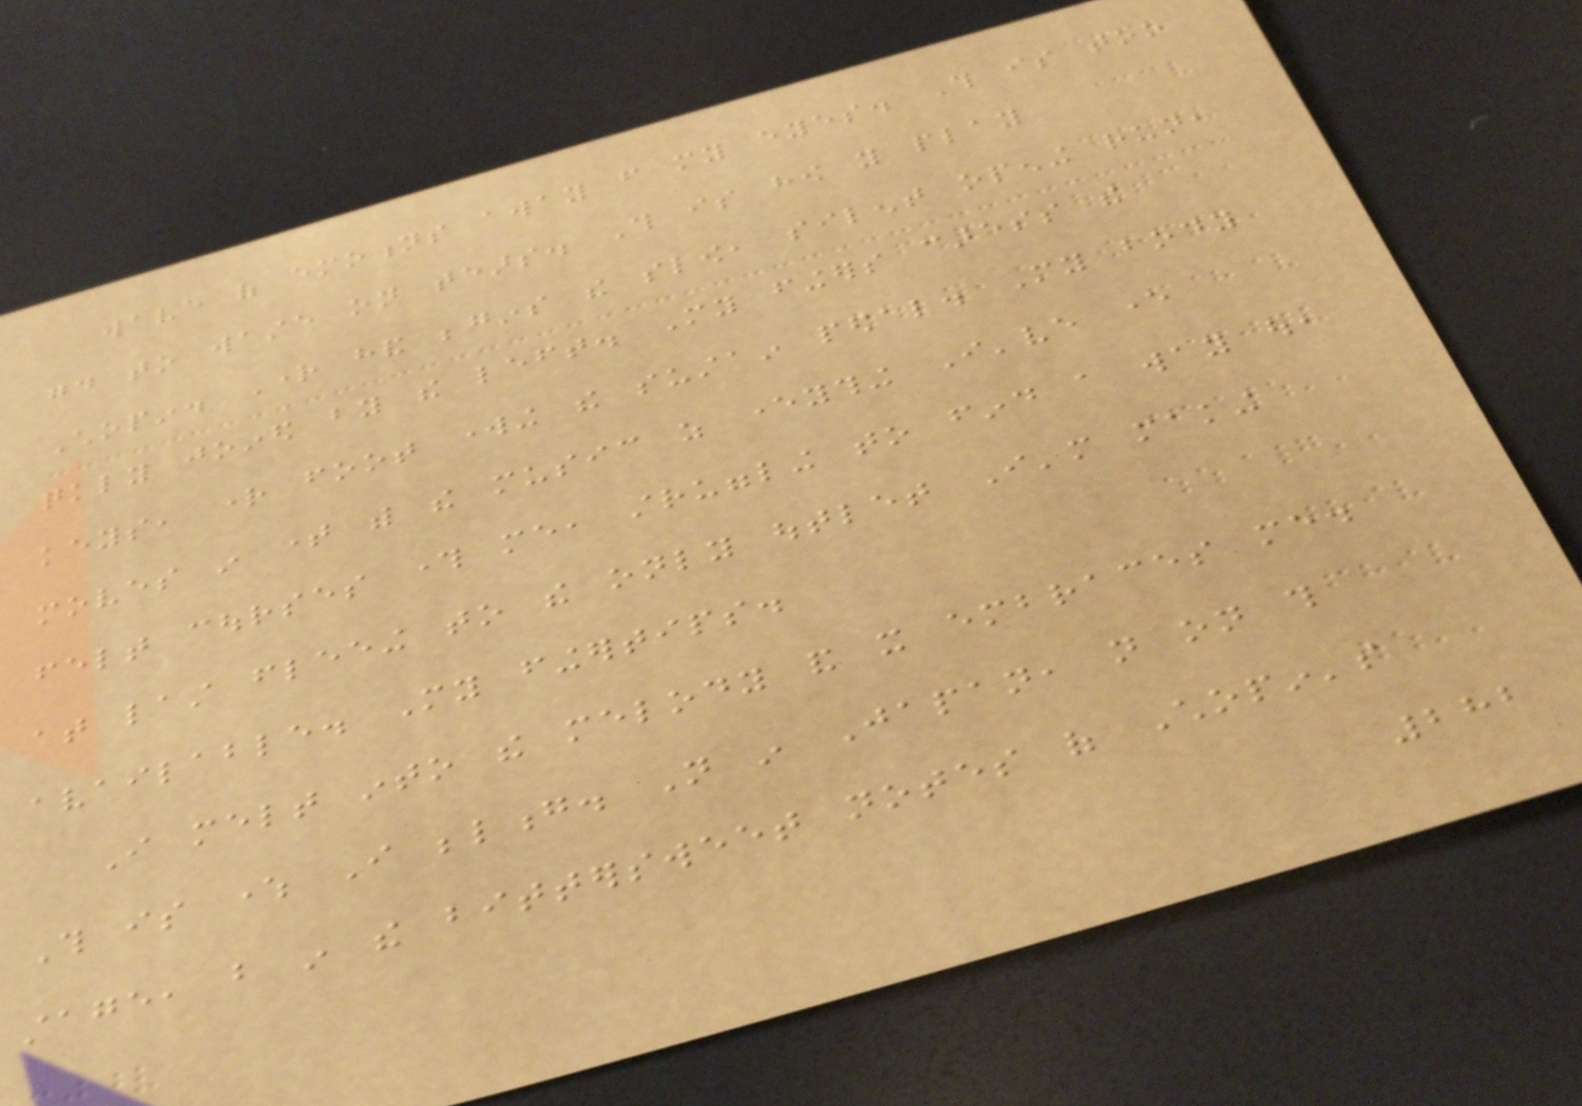wave of emotions away from my eyes. This is too
good to waste on tears. This is how you play
Chopin. Right hand begins the slow, silent opening run,
quickly joined by the left. My fingers caress the
keys, right foot working the sustain pedal. My body
moves in time with the music as everything I've ever
felt courses through me, struggling to find a way out,
at last fleeing to the only outlet I'm making
available. My fingertips.
I melt into the melody and it embraces me.
This is where I belong. Not in Japan, not on this
stage, but in the bittersweet notes of Chopin's
282
